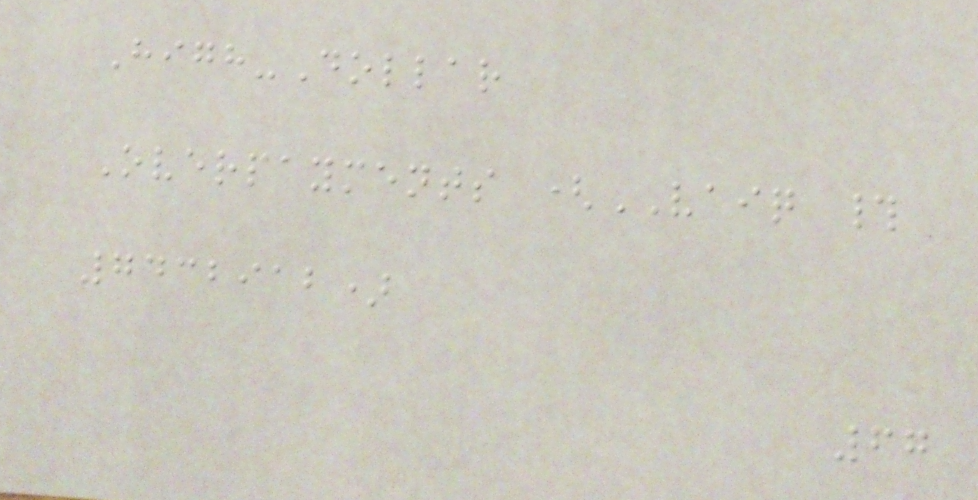High-Dollar
Overpayments (VAIQ #
7432912)
67
